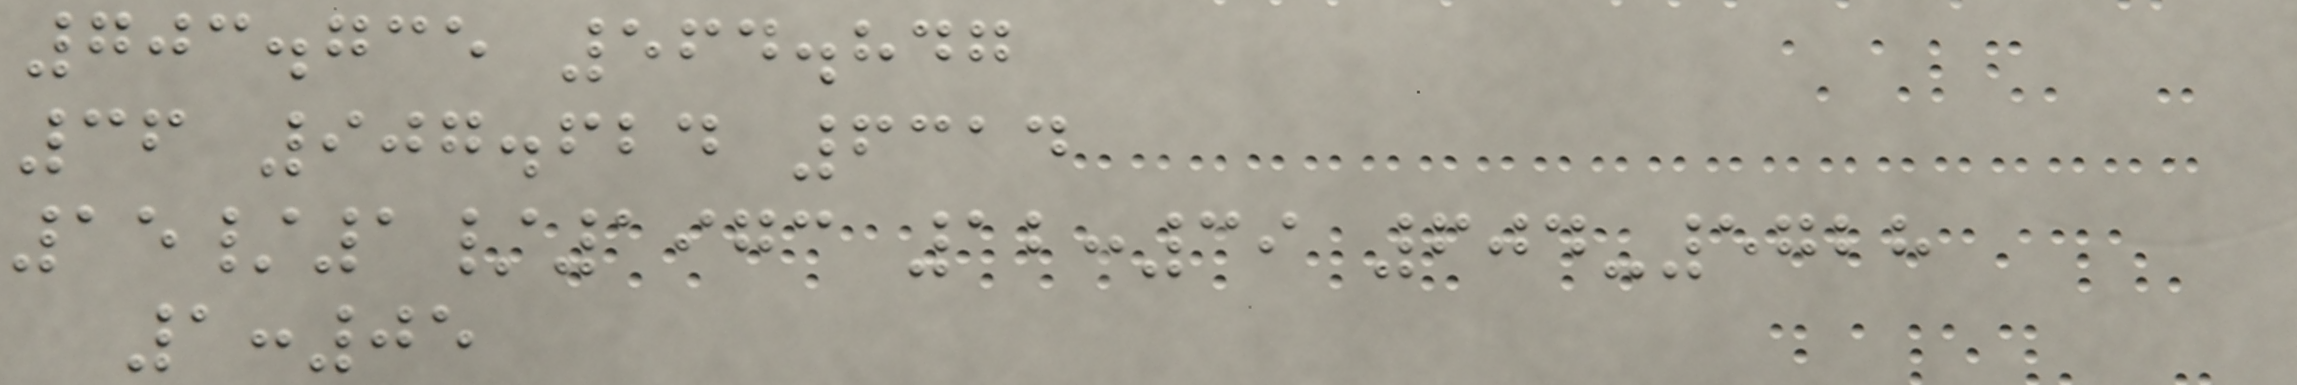703.735 564.847
36 907.624 6314
15/1/1973 12:39 604-5728
1:05
